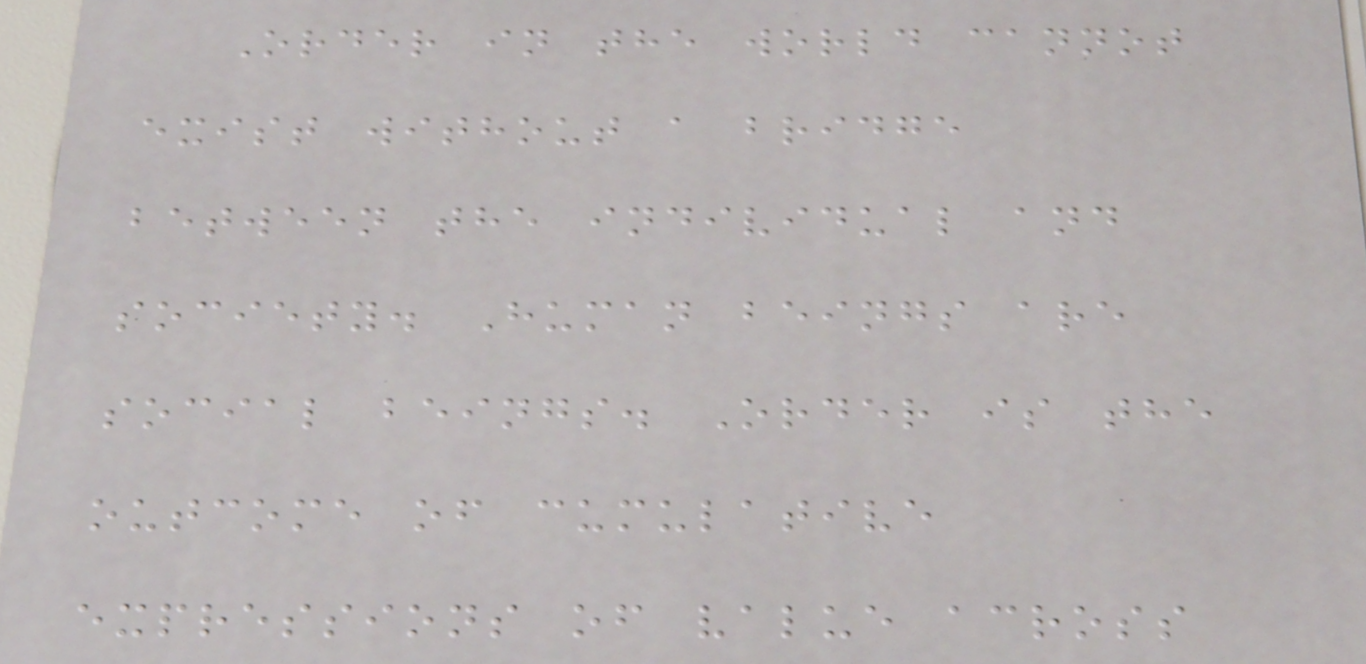Order in the world cannot
exist without a bridge
between the individual and
society. Human beings are
social beings. Order is the
outcome of cumulative
expressions of value across
